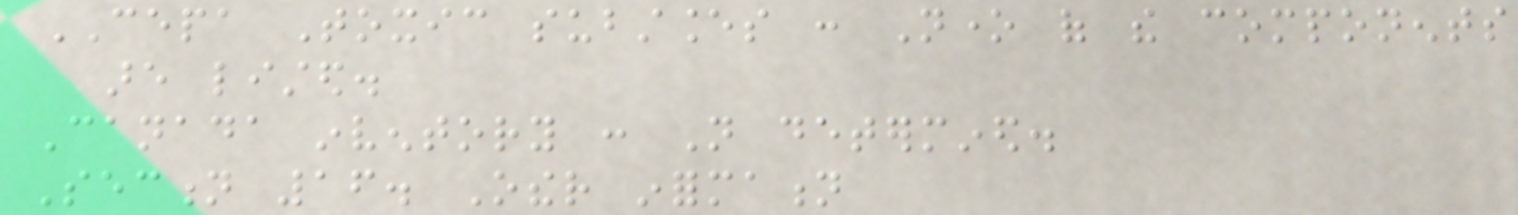CEPA Toxic substances : None of the components
are listed.
Canada inventory : Not determined.
Section 16. Other information
